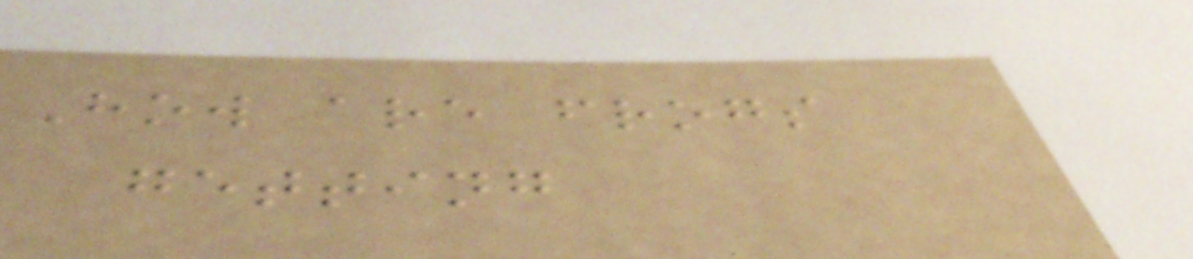How are frogs
getting
